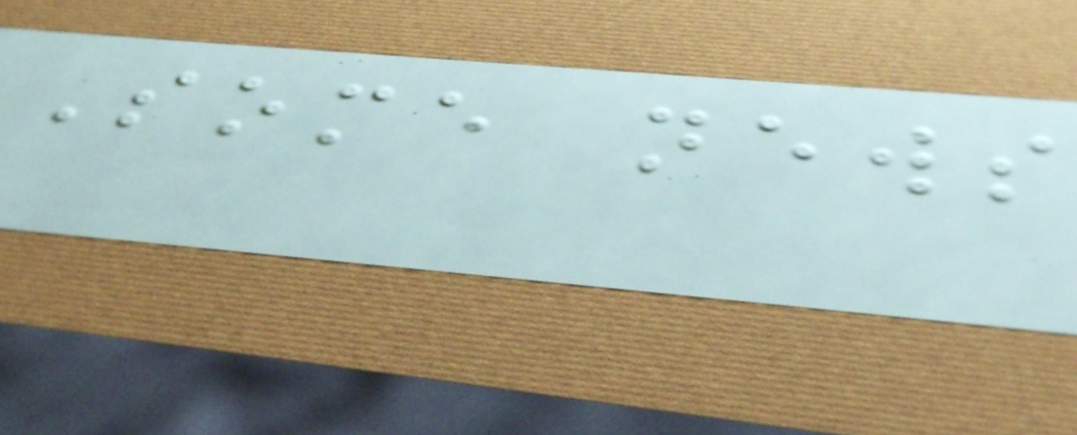Some news
